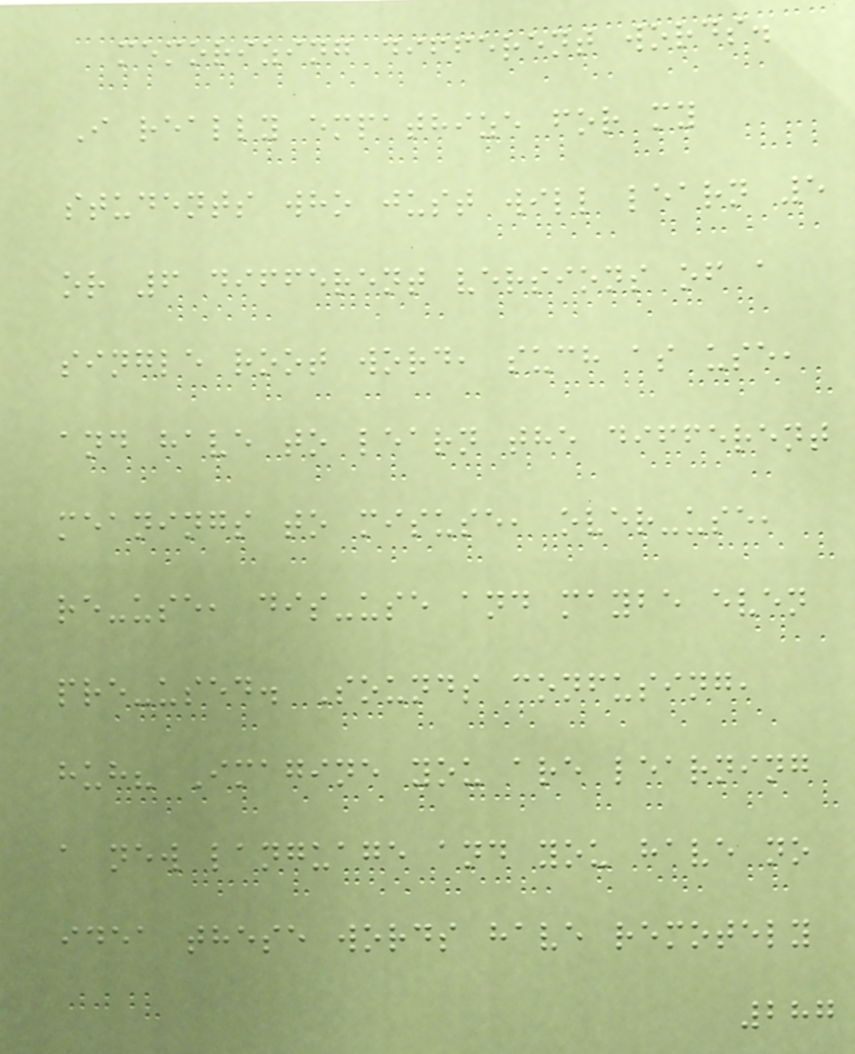memorizing different words.
I really empathize for my
students who just will learn 5
or 6 different versions of a
single root word, such as use,
and have to learn the different
meanings to misuse, over-use,
re-use, dis-use and maybe even
pre-used. Sounds confusing,
huh? Imagine you are learning
a new language and you have no
idea these words have remotely
287
